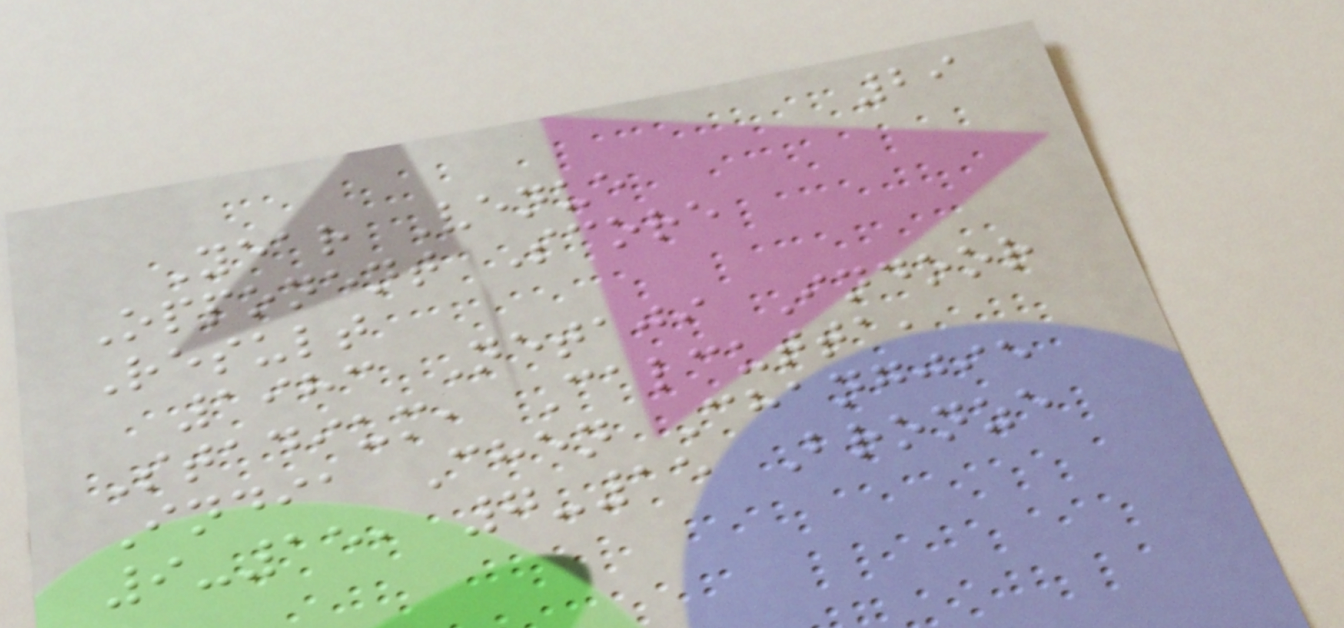29
Year Venue
Opponent Score
Result
1983 Netaji Indoor
Stadium, Calcutta,
India Chen Changjie
9-15, 7-15 Bronze
